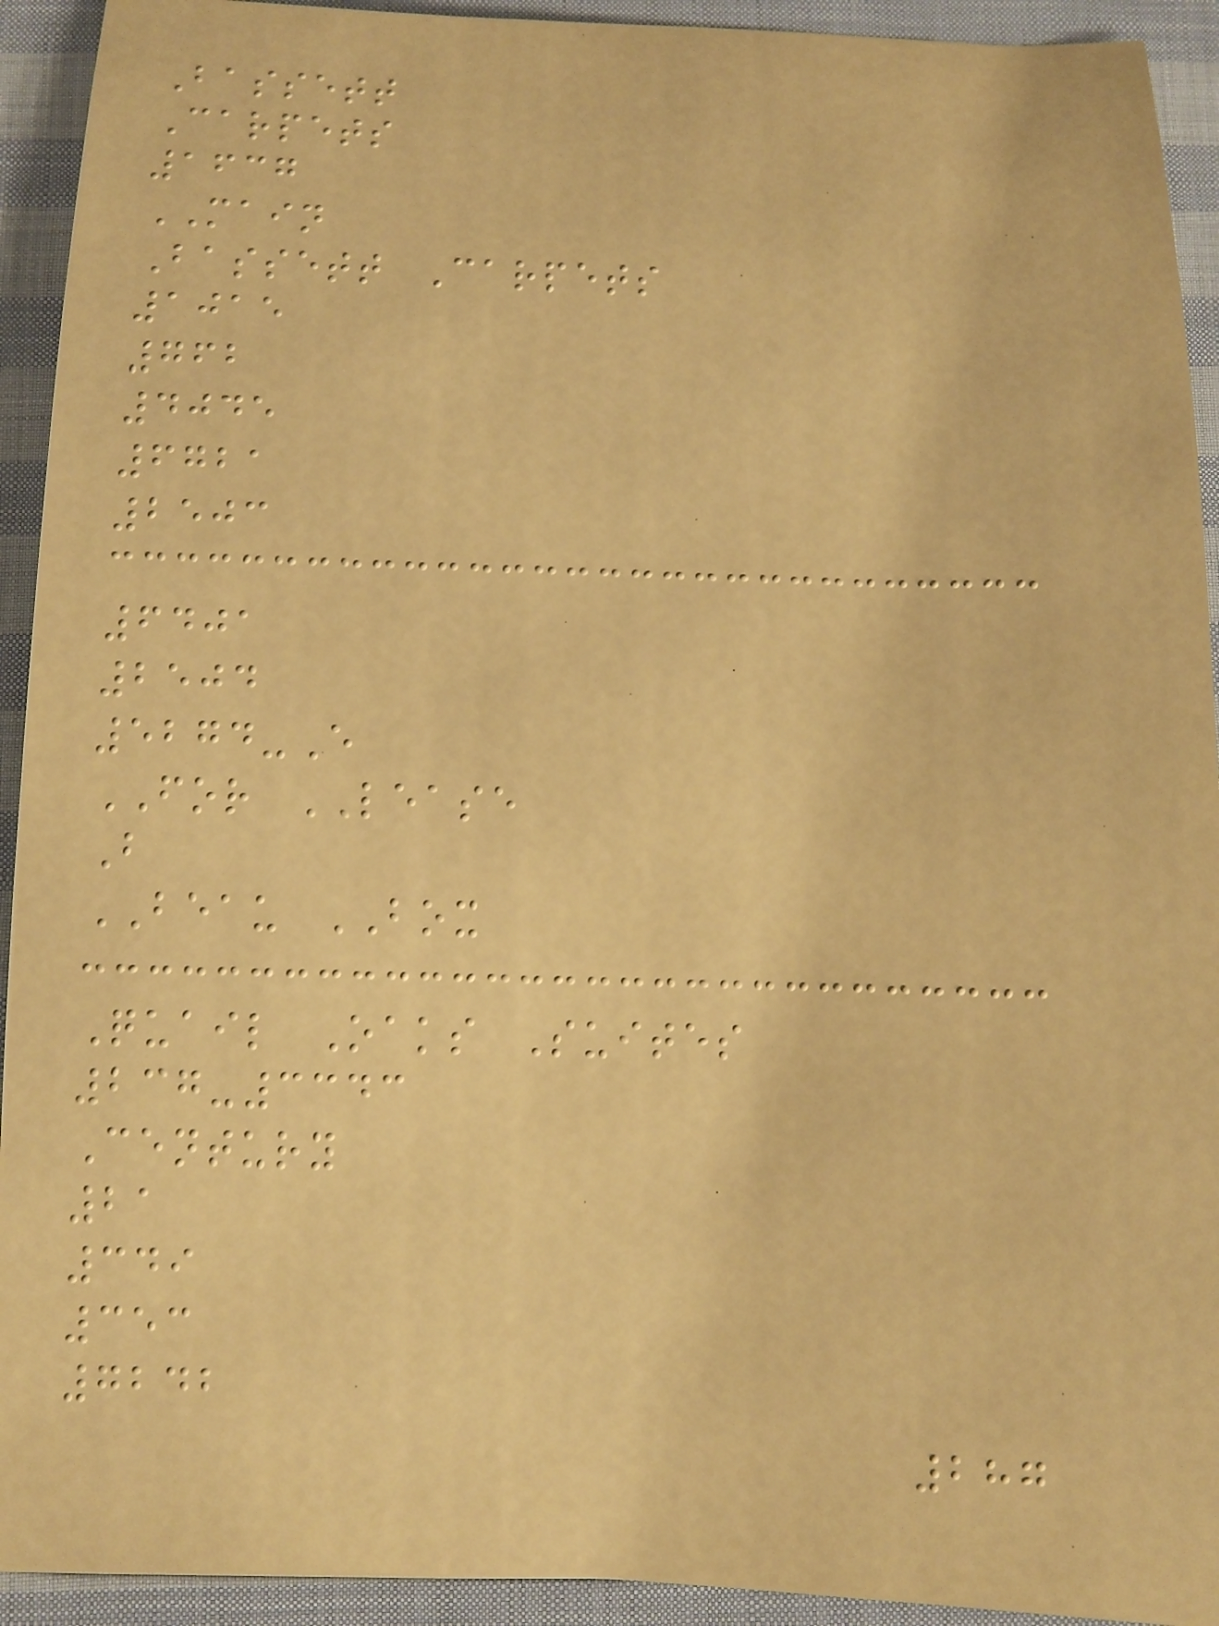Bassett
Carpets
1637
MAIN
Bassett Carpets
1015
762
4045
6721
2503
6401
2504
5274-E
FOR LEASE
B
BEAU BOX
Quail Oaks Suites
237-3343
Century
21
349
353
7242
287
